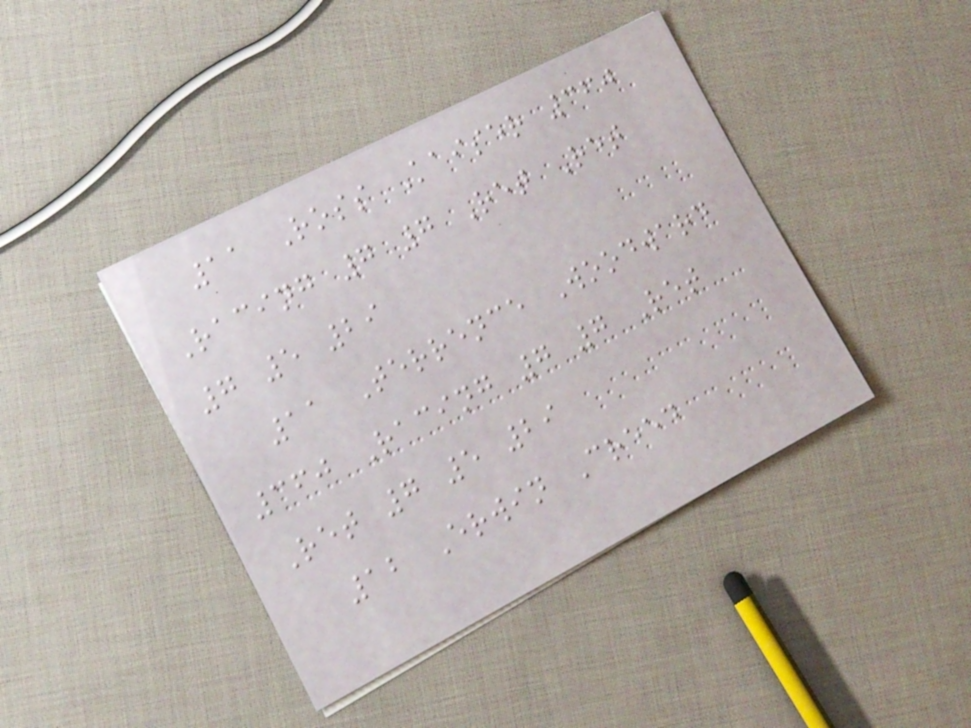11 Ross Kaiser 360
Racing 7 7 Ret Ret
7 5 29
11 Terrence Woodward
360 Racing 7 7 Ret
Ret 7 5 29
12 Erwin Creed
